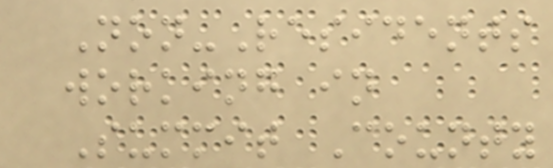Non-Residents
working in
Summit County
